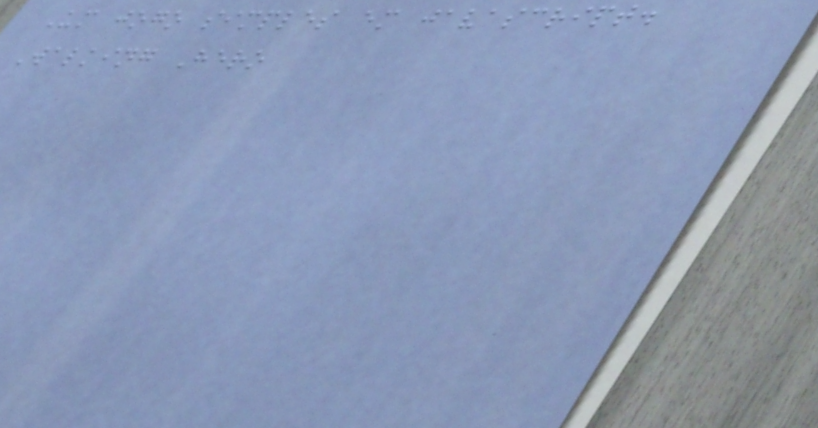Um jogo simples em javascript.
Walking Hero
